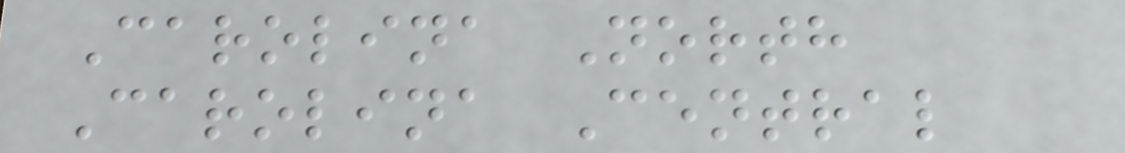Carolina North
Carolina Central
